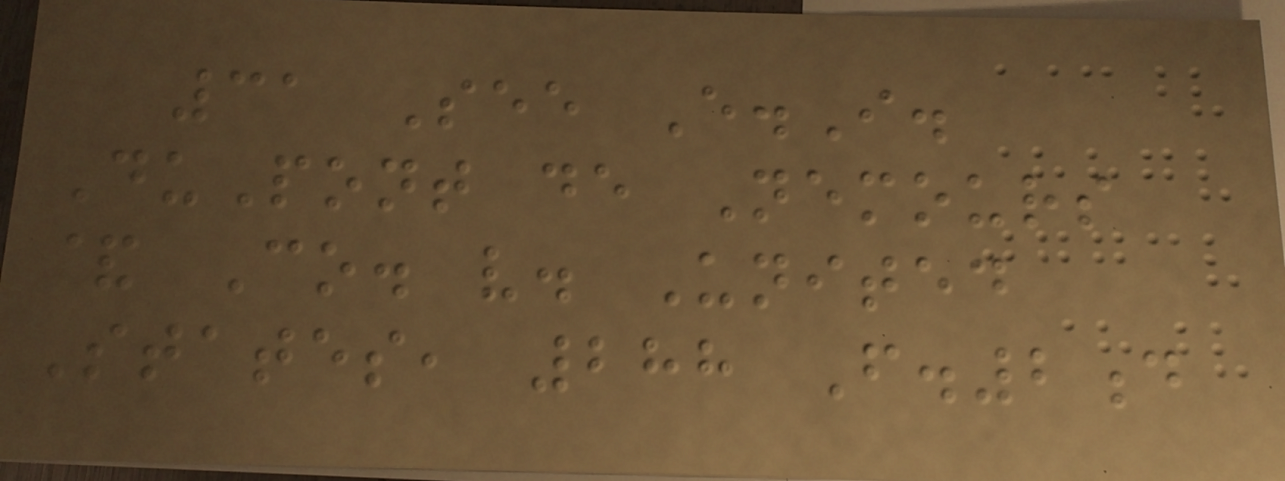31 See E.I.
DuPont de Nemours
& Co. v. United
States, 288 F.2d
